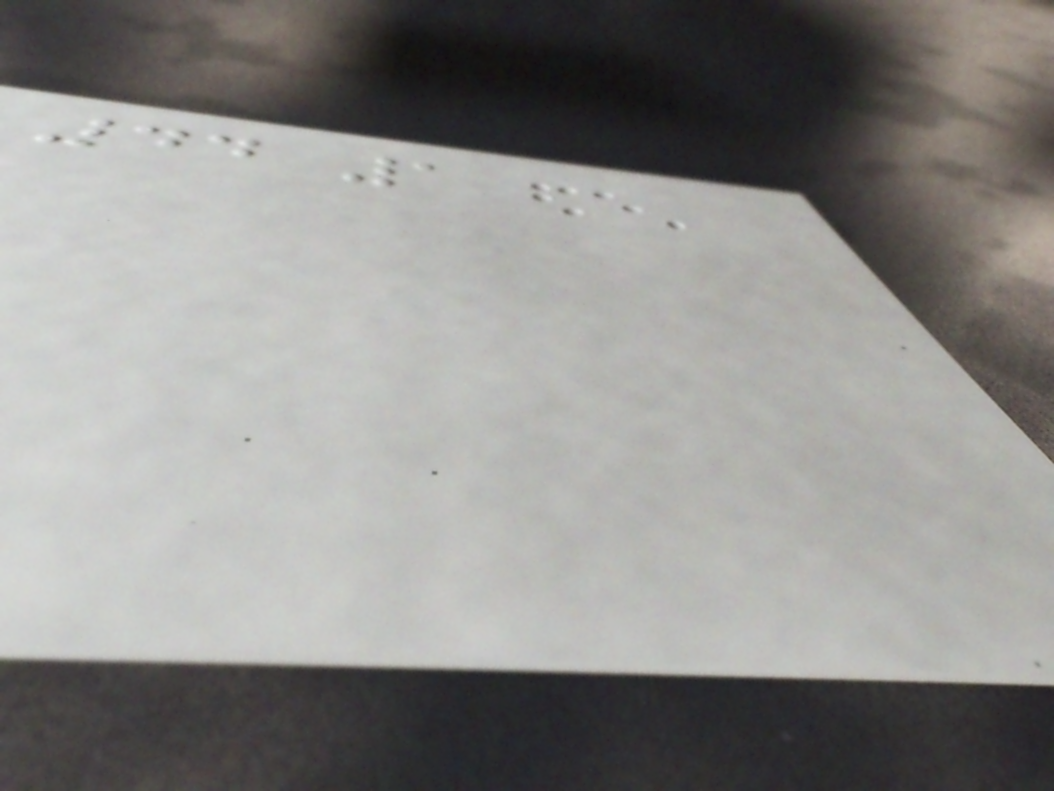44 1
